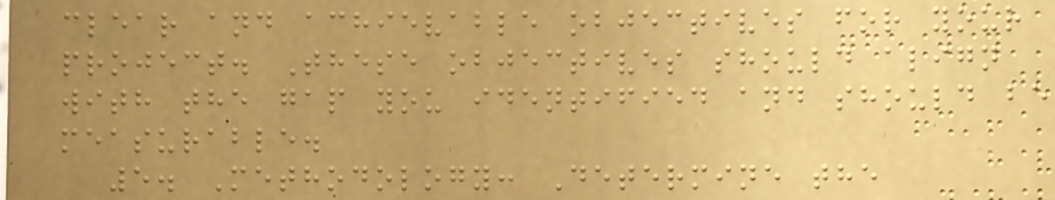clear and achievable objectives for your
project. These objectives should align
with the gap you identified and should be
measurable.
5. Methodology: Determine the
